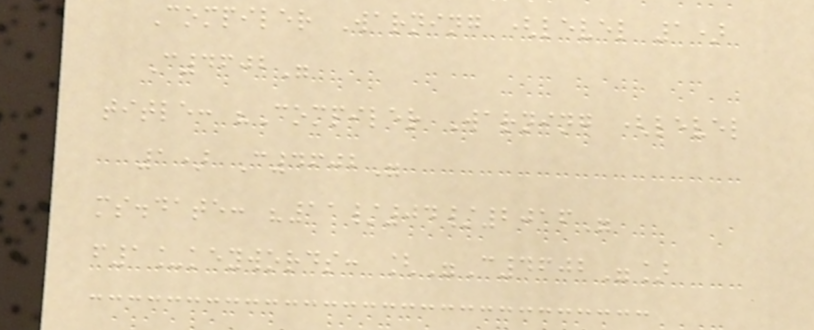Compiler Warning (level 1)
C4602"
title: "Compiler Warning (level
1) C4602"
ms.date: "11/04/2016"
f1_keywords: ["C4602"]
